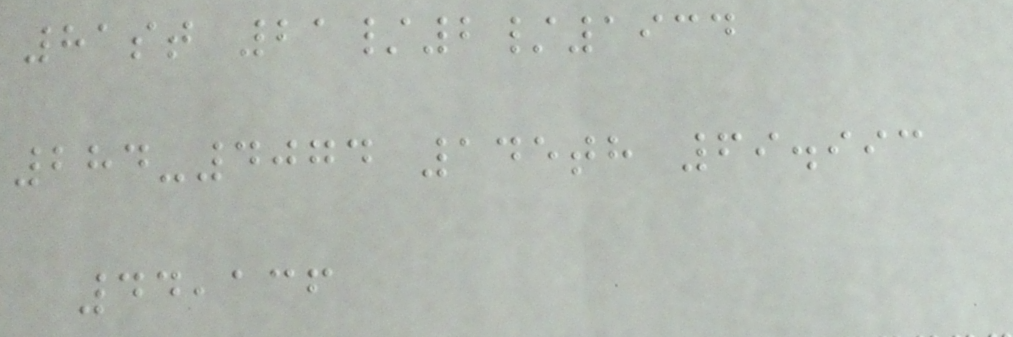81st 21/2/1934
284-4074 145th 69.993
44,136
